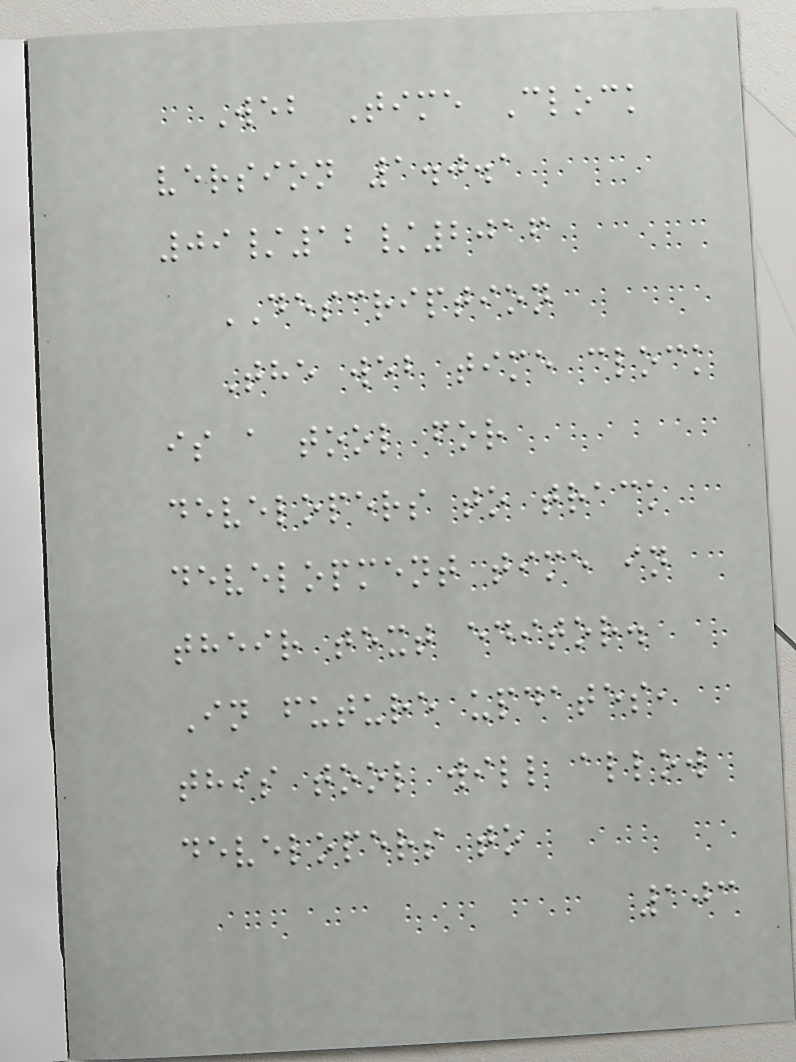Web Time Clock
version 1.0.1
09/12/2016
DESCRIPTION
The web time clock
is a tool for
developers to track
development time in
their text editor.
In future updates,
this tool will allow
developers to
103
